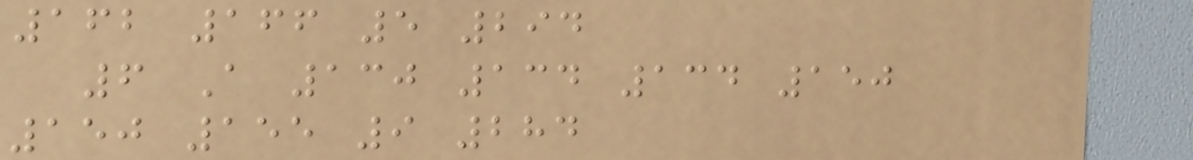162 166 5 294
6 A 130 134 134 150
150 155 9 284
